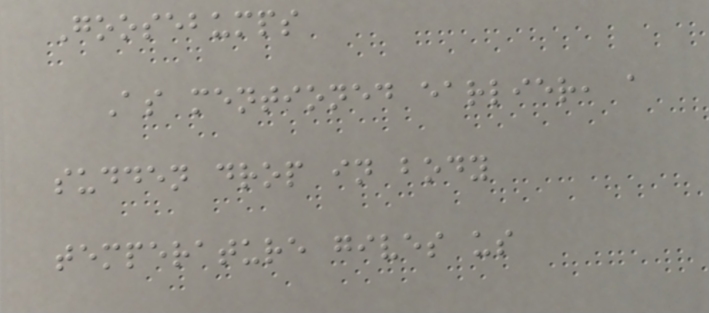Goosebumps
As mentioned earlier, a
sudden drop in body
temperature gives us
